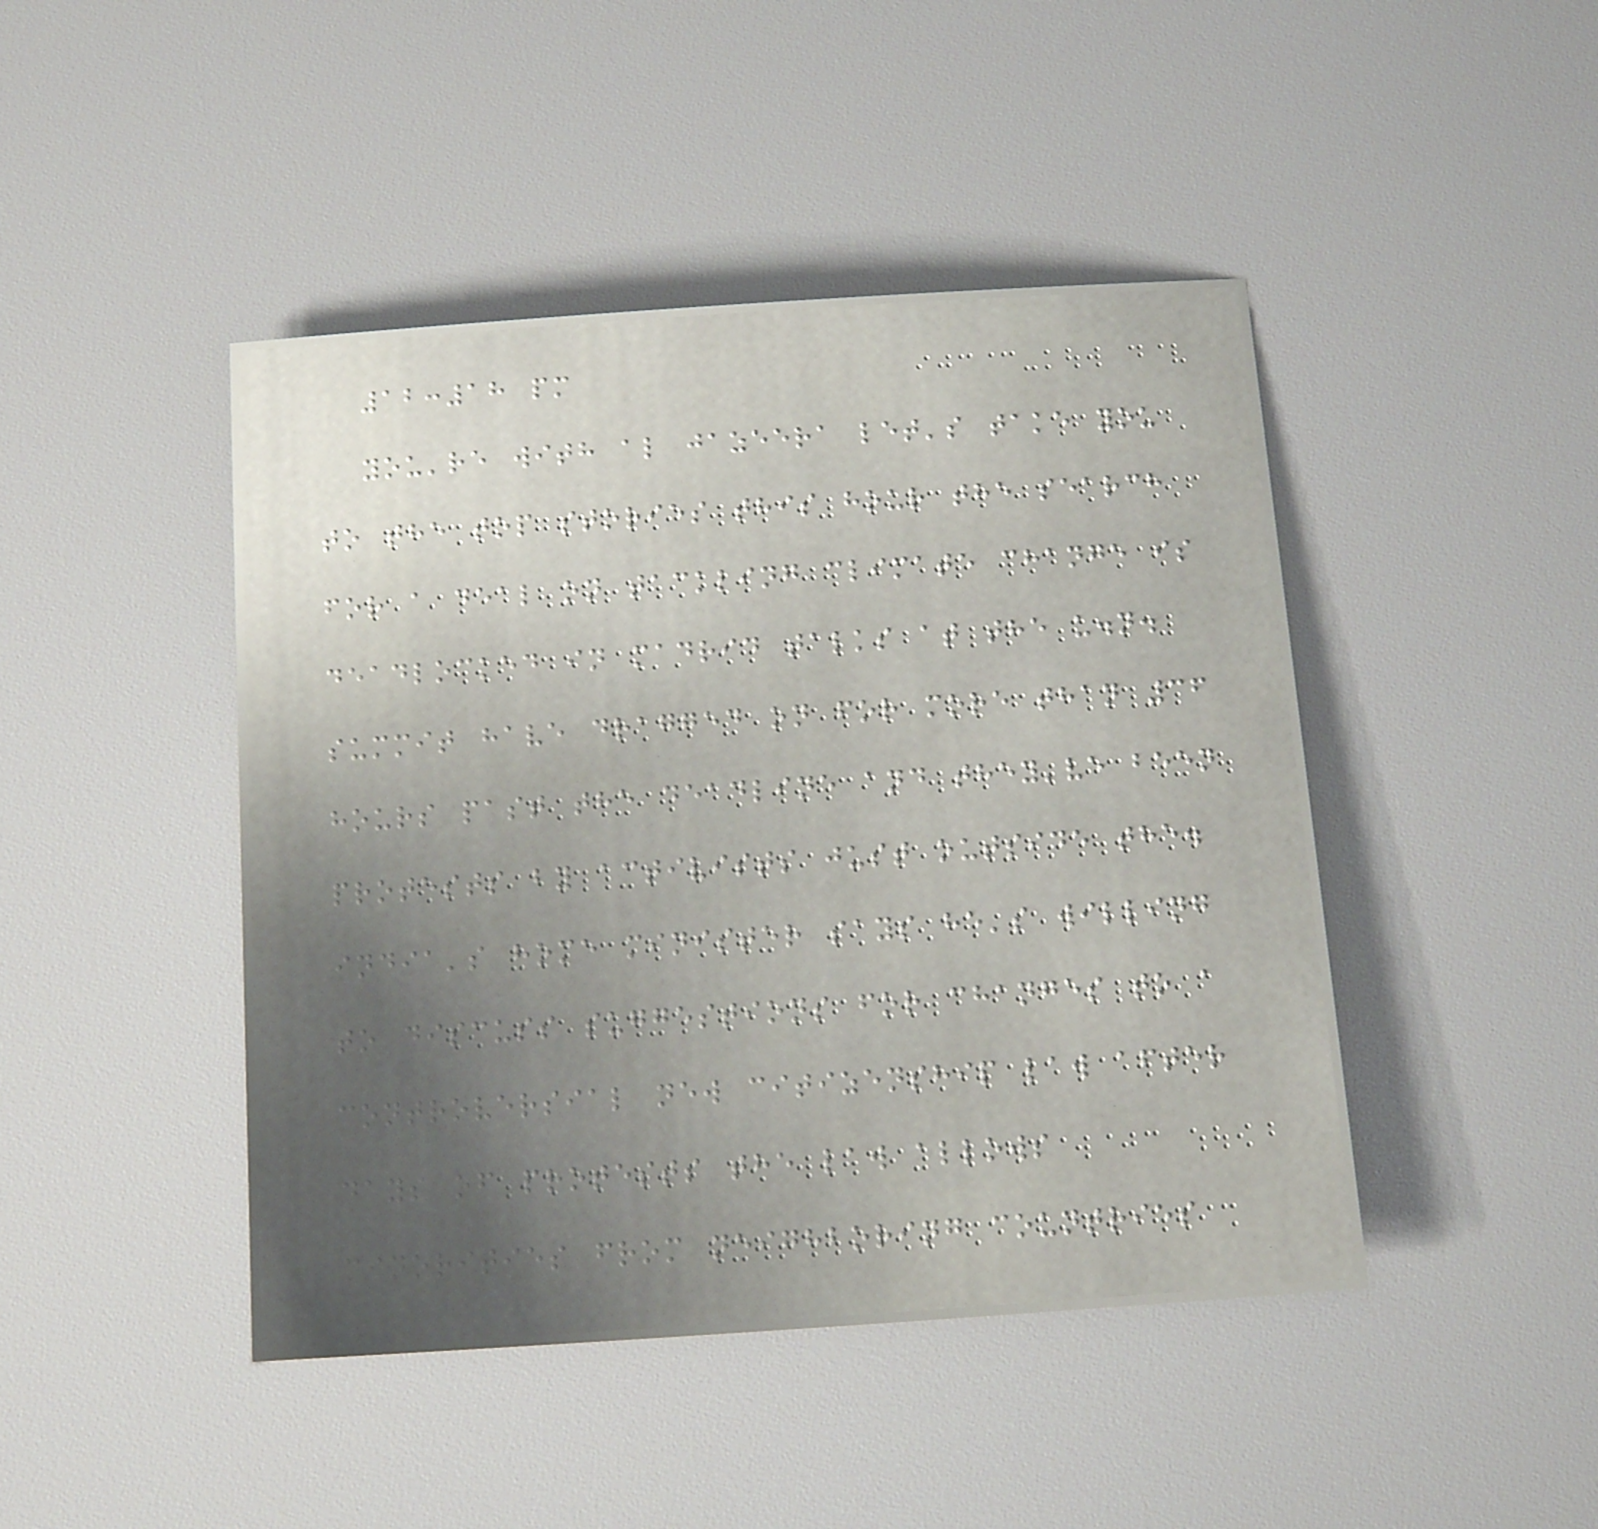12:18 pm
you're with al jazeera let's take you
to the top stories this hour the search
for a deal on tackling climate change is
deadlocked in madrid talks at the u.n.
summit have dragged on for more than 36
hours past the deadline and they've been
protests by activists just outside the.
india's home minister says he's willing
to discuss suggestions for changes to a
controversial new citizenship law after
days of protests the law allows
minorities from neighboring countries
